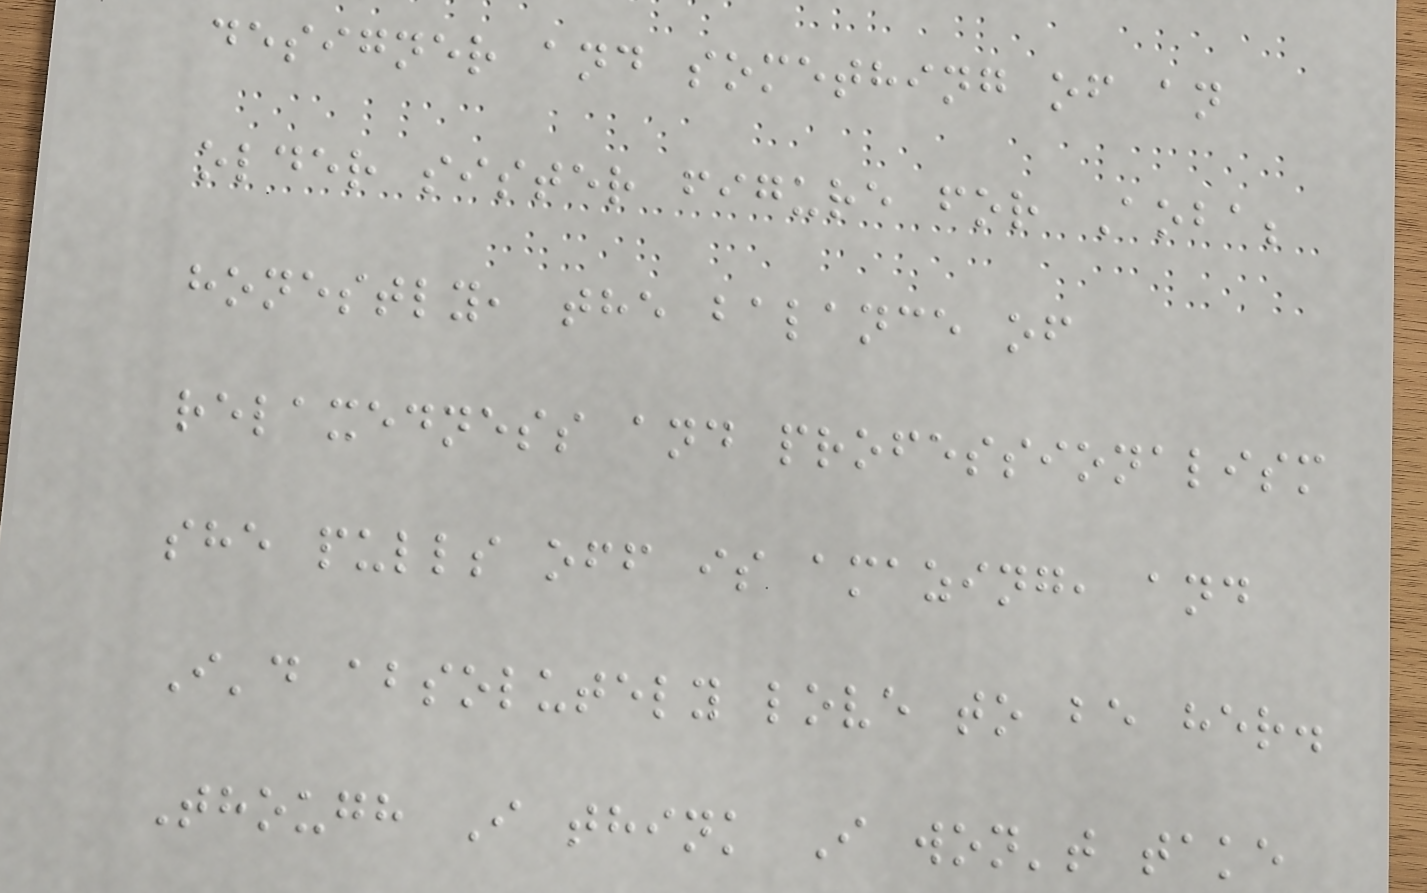designer and something of an
older sister figure for Aoba;
honestly, the balance of
relaxedness and professionalism
she pulls off is amazing, and
I'd absolutely love to be her.
Though I think I won't take
